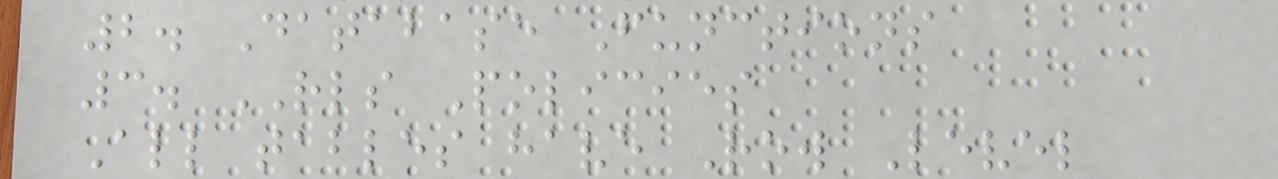2. Database Functions
3. RLS Policies
All tables have Row Level
